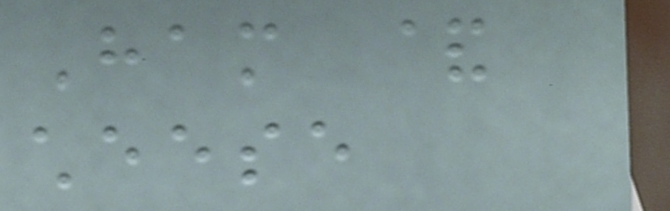Ham &
cheese
